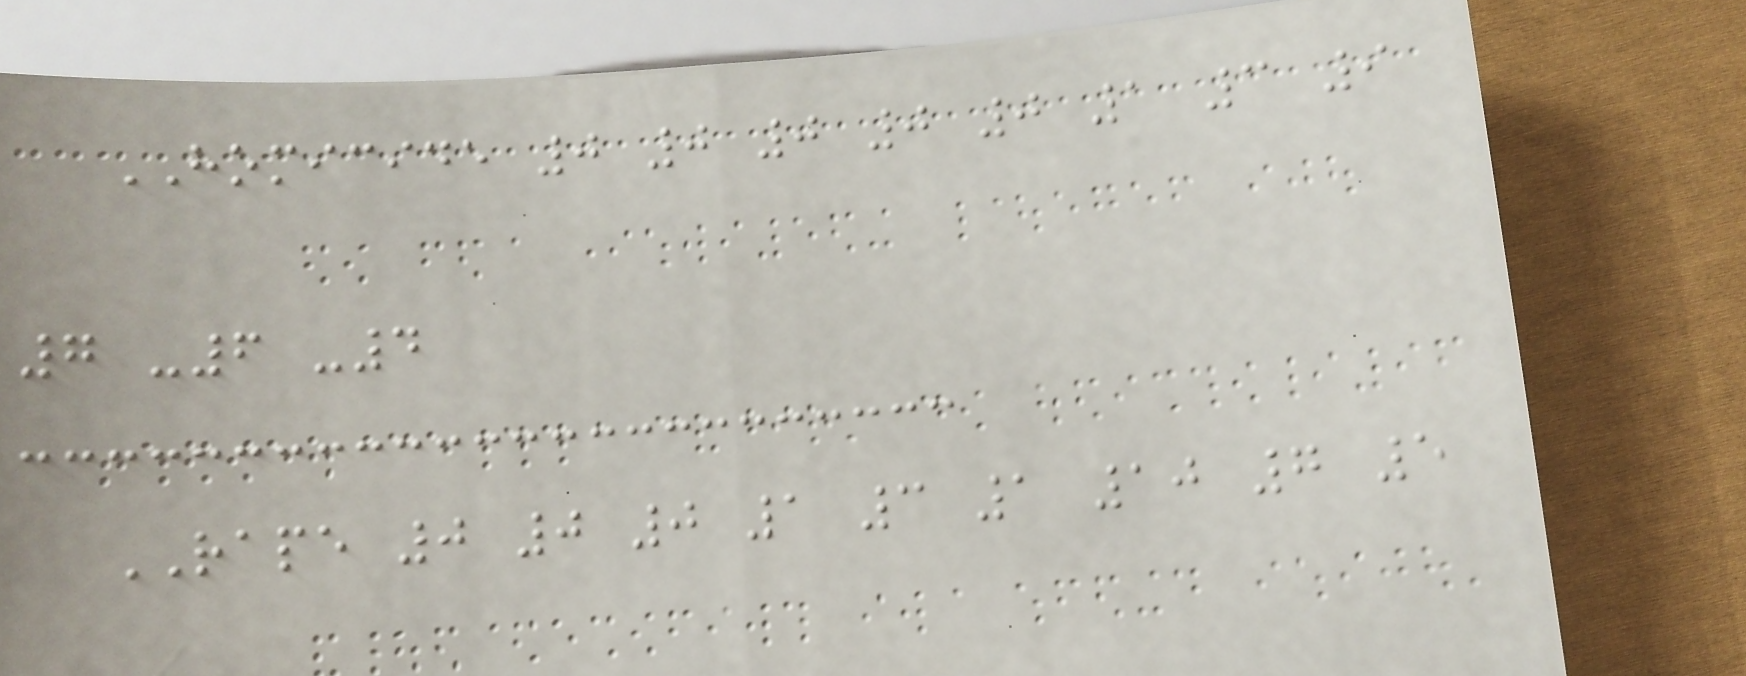HOMICIDE 0 0 0 0 0 1 3 9
7 -6 -4
RAPE 0 0 0 1 3 1 10 7 5
